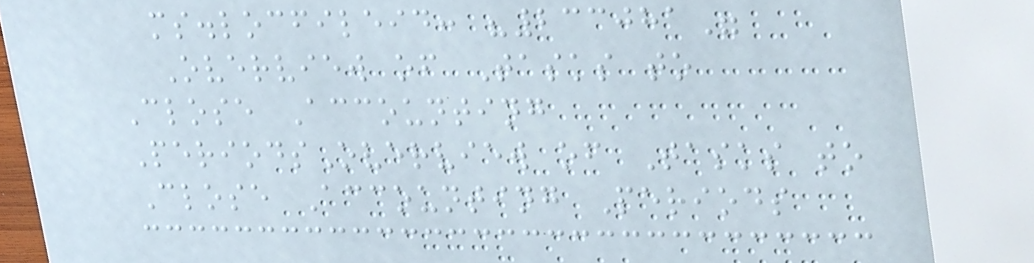ms.locfileid: "233081"
Overview of Tasks to
Close Accounting
PeriodsOverview of Tasks to
Close Accounting Periods
